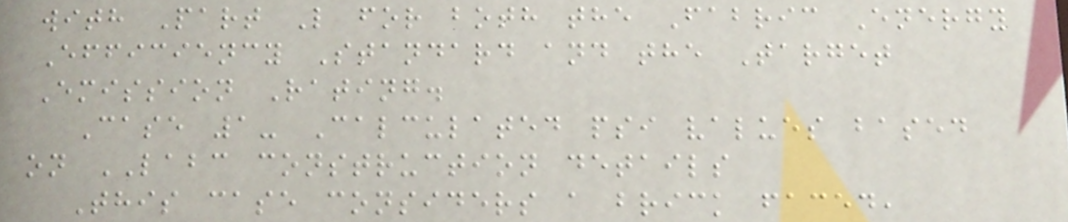with Part L for both the Fabric Energy
Efficiency Standard and the Target
Emission Rating.
Case 1- Calculated psi values based
on LABC construction details
This case considers a brick faced,
